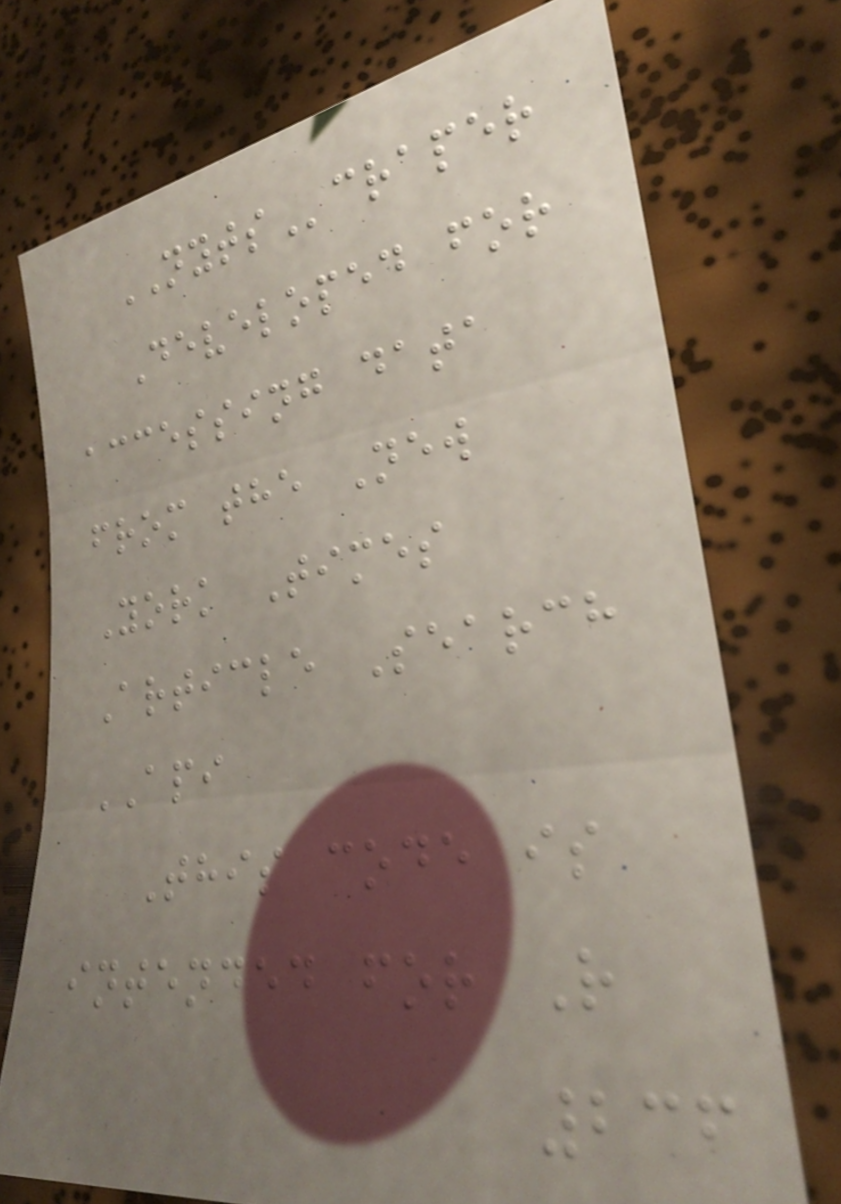NYTScraper
Developed for
accessing data
from the New
York Times
Article Search
API
This code is
intended for R
236
